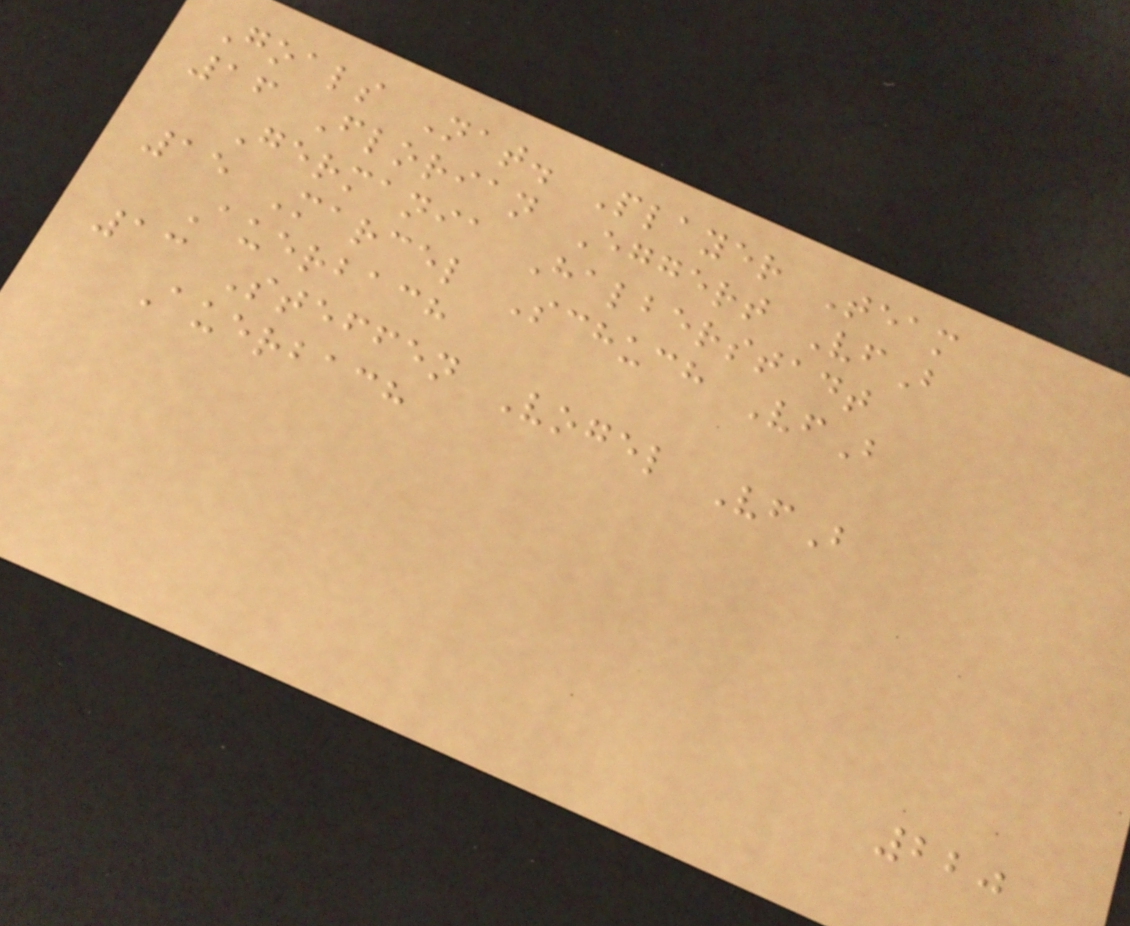Goals Nat. Player Team
16 Florian Eggert VfB
Germania Halberstadt
15 Marcel Schuch VfB
Auerbach
13 Steffen Vogel VfB
Auerbach
220
